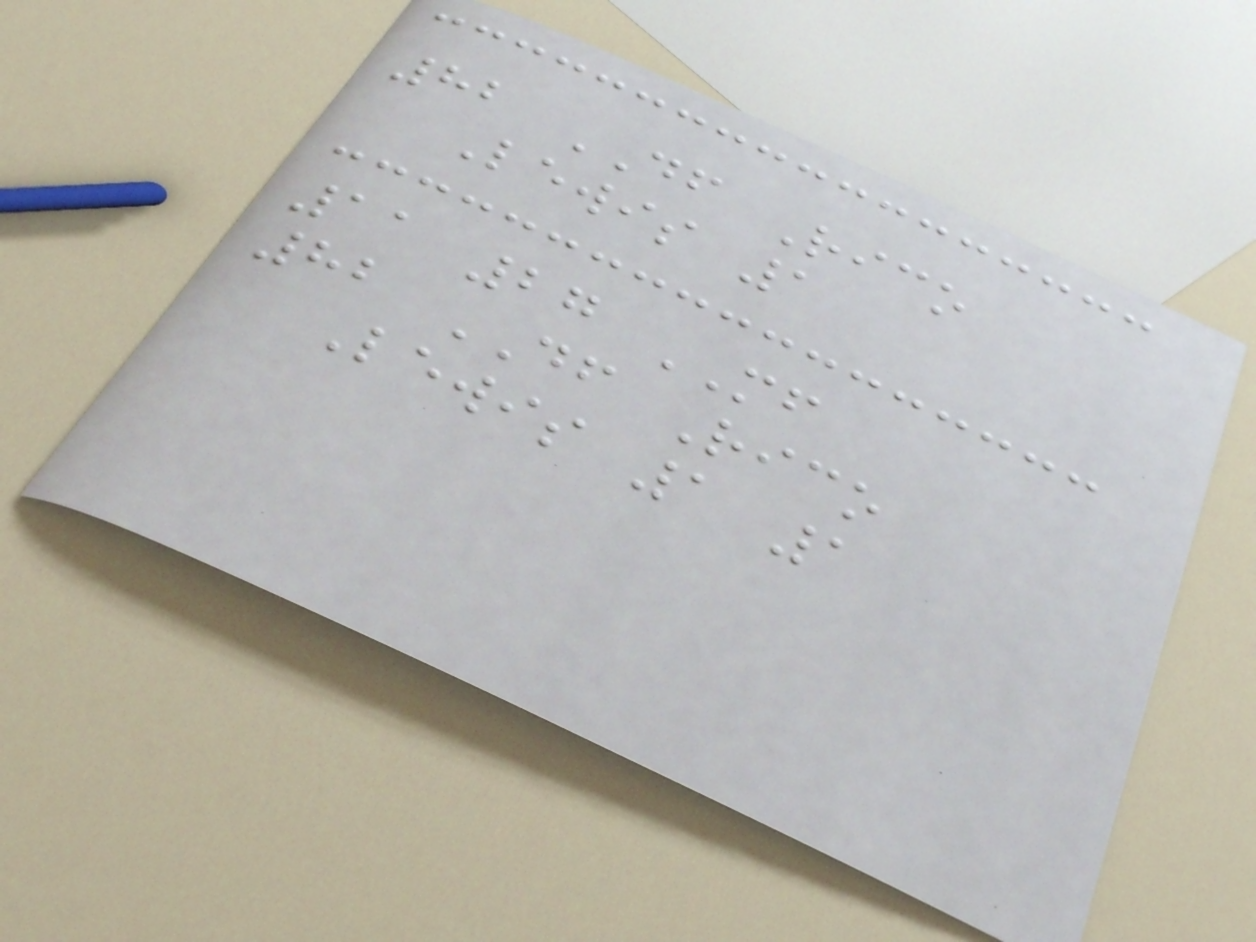82 DF Rico
Lewis 1
11 27 MF
82 DF Rico
Lewis 1 1
